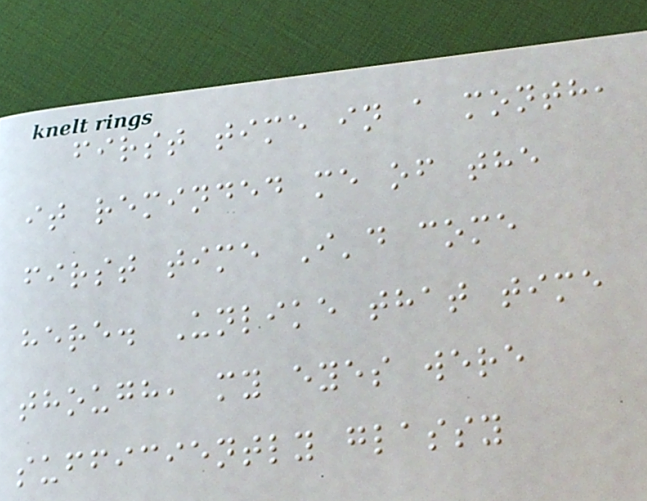first time in a month,
it reminded me of the
first time I'd come
here. Unlike that time
though, my eyes were
sufficiently glassy
